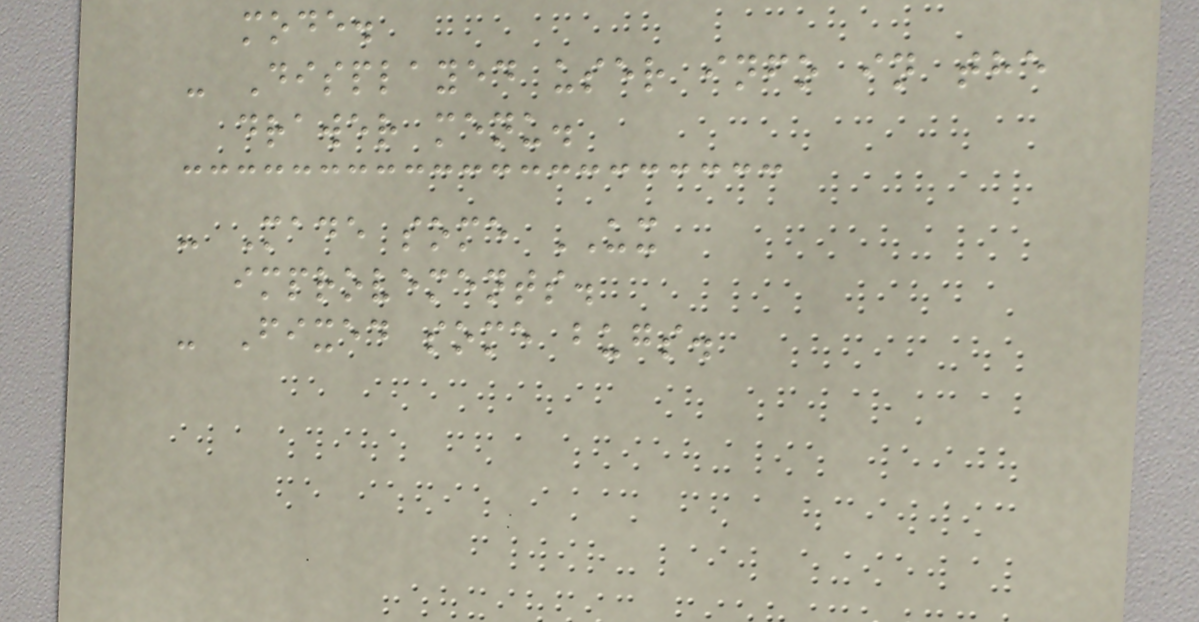mode.
- Displayed user info in the
drawer menu.
- Made some UX
improvements.
- Fixed some bugs.
